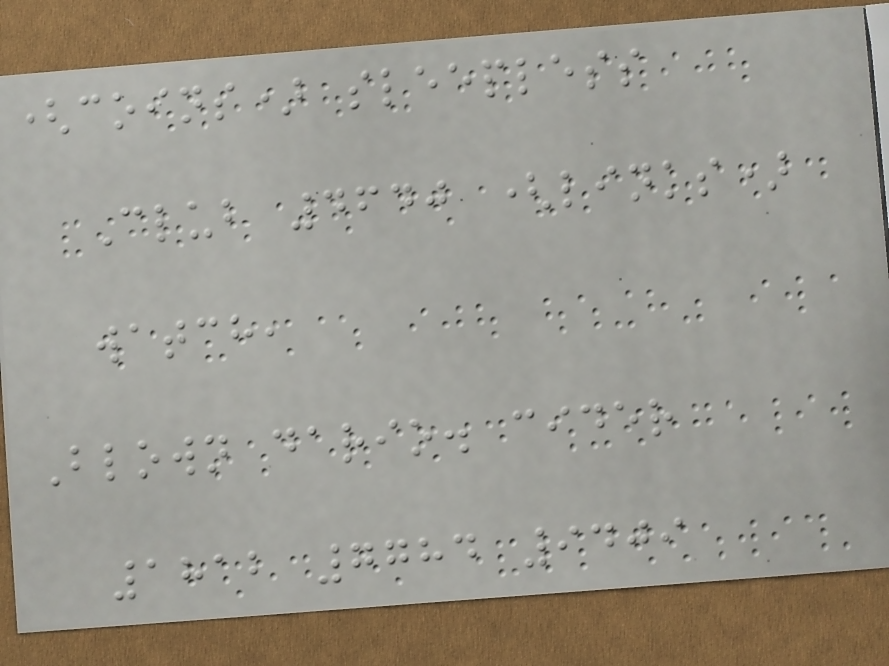(coins) sleepless
Club 4640 (links)
watch,
Blown dario. cider
1812 7784 9409
